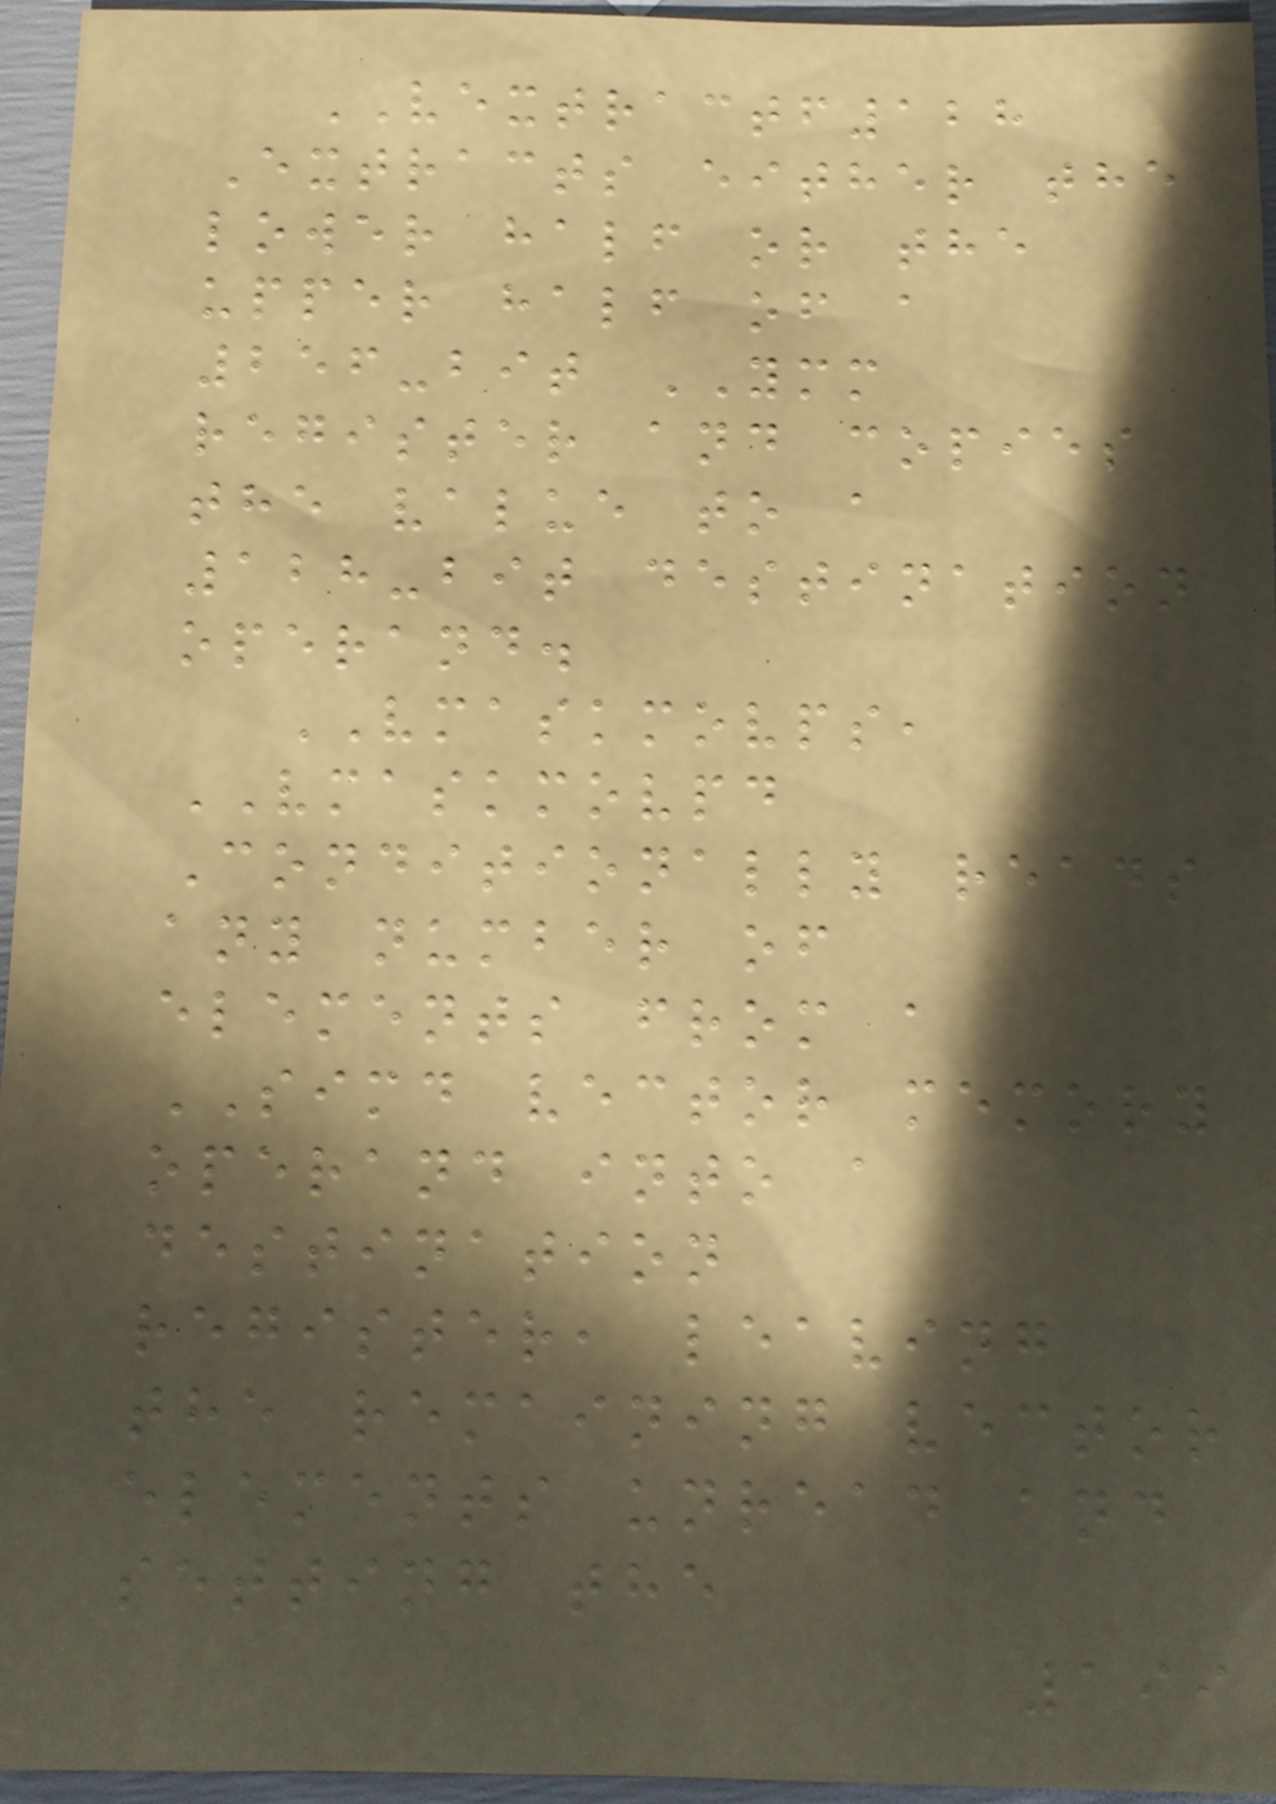VEXTRACTF128
Extracts either the
lower half or the
upper half of a
256-bit YMM
register and copies
the value to a
128-bit destination
operand.
VMASKMOVPS,
VMASKMOVPD
Conditionally reads
any number of
elements from a
SIMD vector memory
operand into a
destination
register, leaving
the remaining vector
elements unread and
setting the
199
